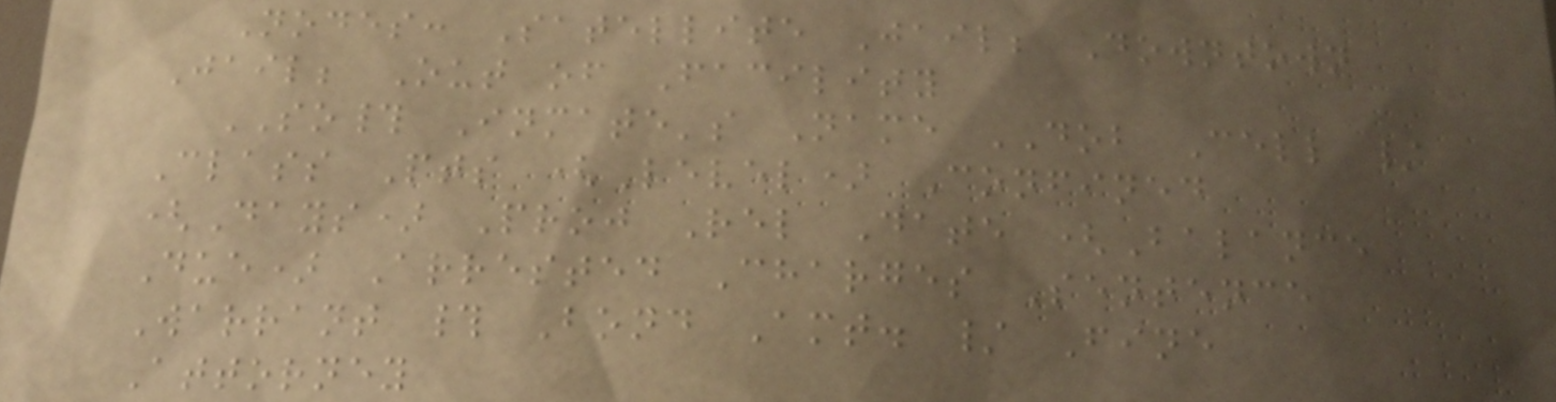Nodes: Satellite Jail; Downtown
Jail; Out of Facility
SO# Inmate's Name DOB Cell /
Class Pts (Level) Confined
(Days) Proj Rel Date (Balance
Due) Arrested Charges Sentence
Warrant # Bond Amt. / Fine
Attorney
